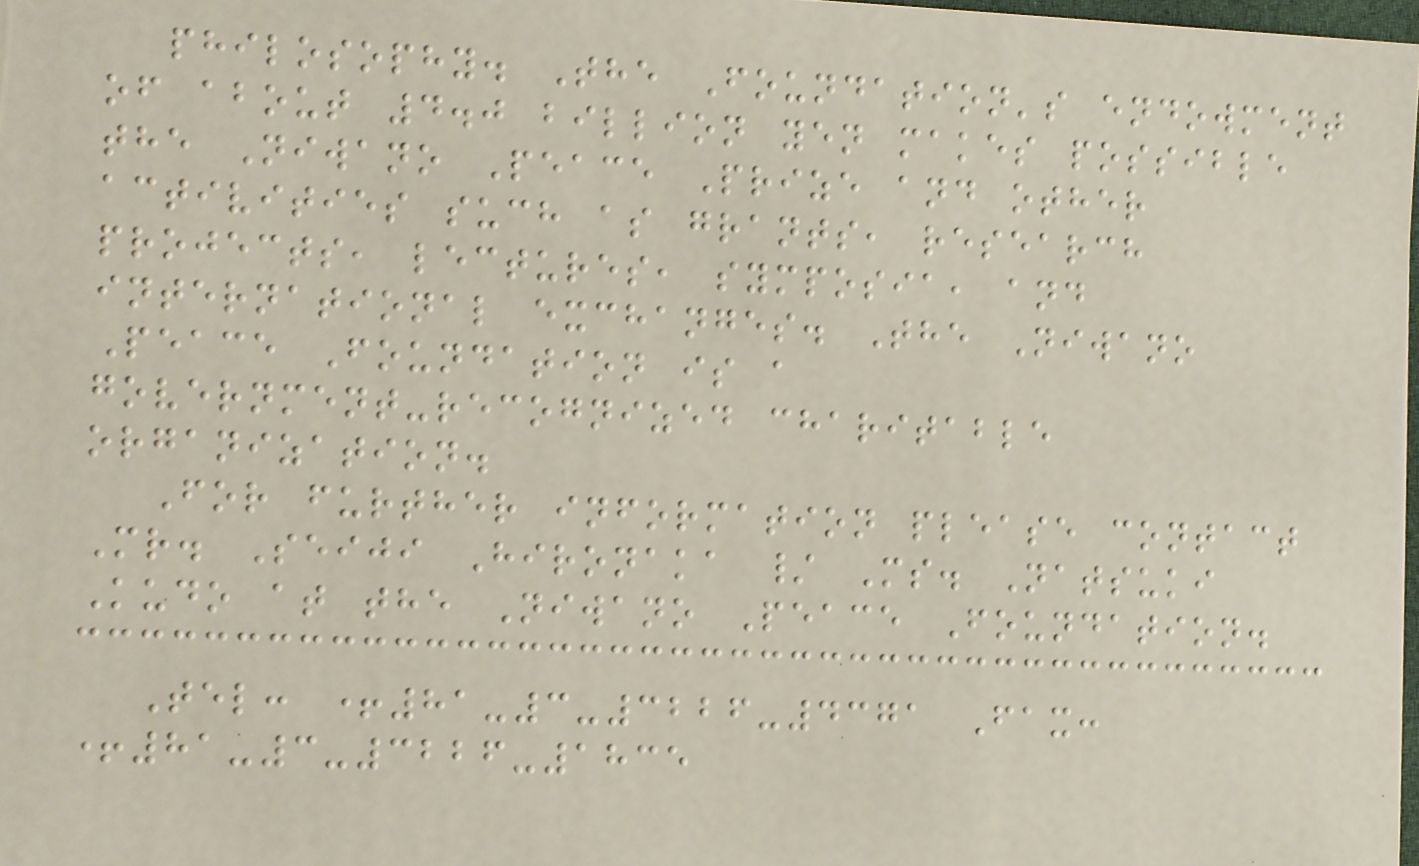philosophy. The Foundation's endowment
of about 4.0 billion yen makes possible
the Niwano Peace Prize and other
activities such as grants, research
projects, lectures, symposia, and
international exchanges. The Niwano
Peace Foundation is a
government-recognized charitable
organization.
For further information please contact
Mr. Seiji Hironaka / Ms. Natsuki
Kudo at the Niwano Peace Foundation.
Tel: +81-3-3226-4371 Fax:
+81-3-3226-1835
